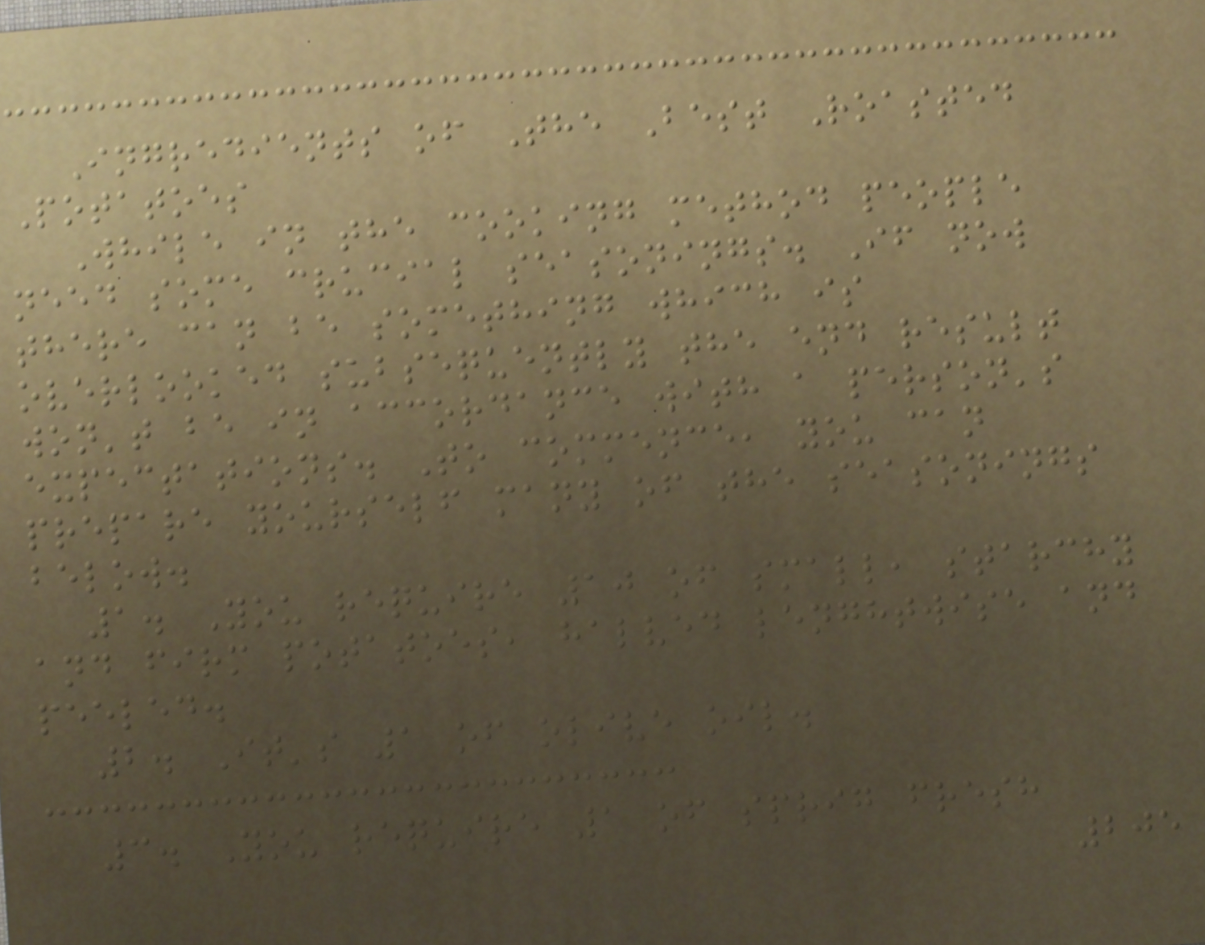Ingredients of The Best Roasted
Potatoes
While in the cooking method people
need some crucial seasonings. If now
there can be something which is
overlooked subsequently the end result
won't be in accordance with a person's
expectations. To commence, you can
prepare yourself many of the seasonings
below.
1. You require 10 of small, starchy
and firm potatoes, halved lenghtwise and
peeled.
2. It's 1 of olive oil.
3. You require 1 of sprig fresh
205
